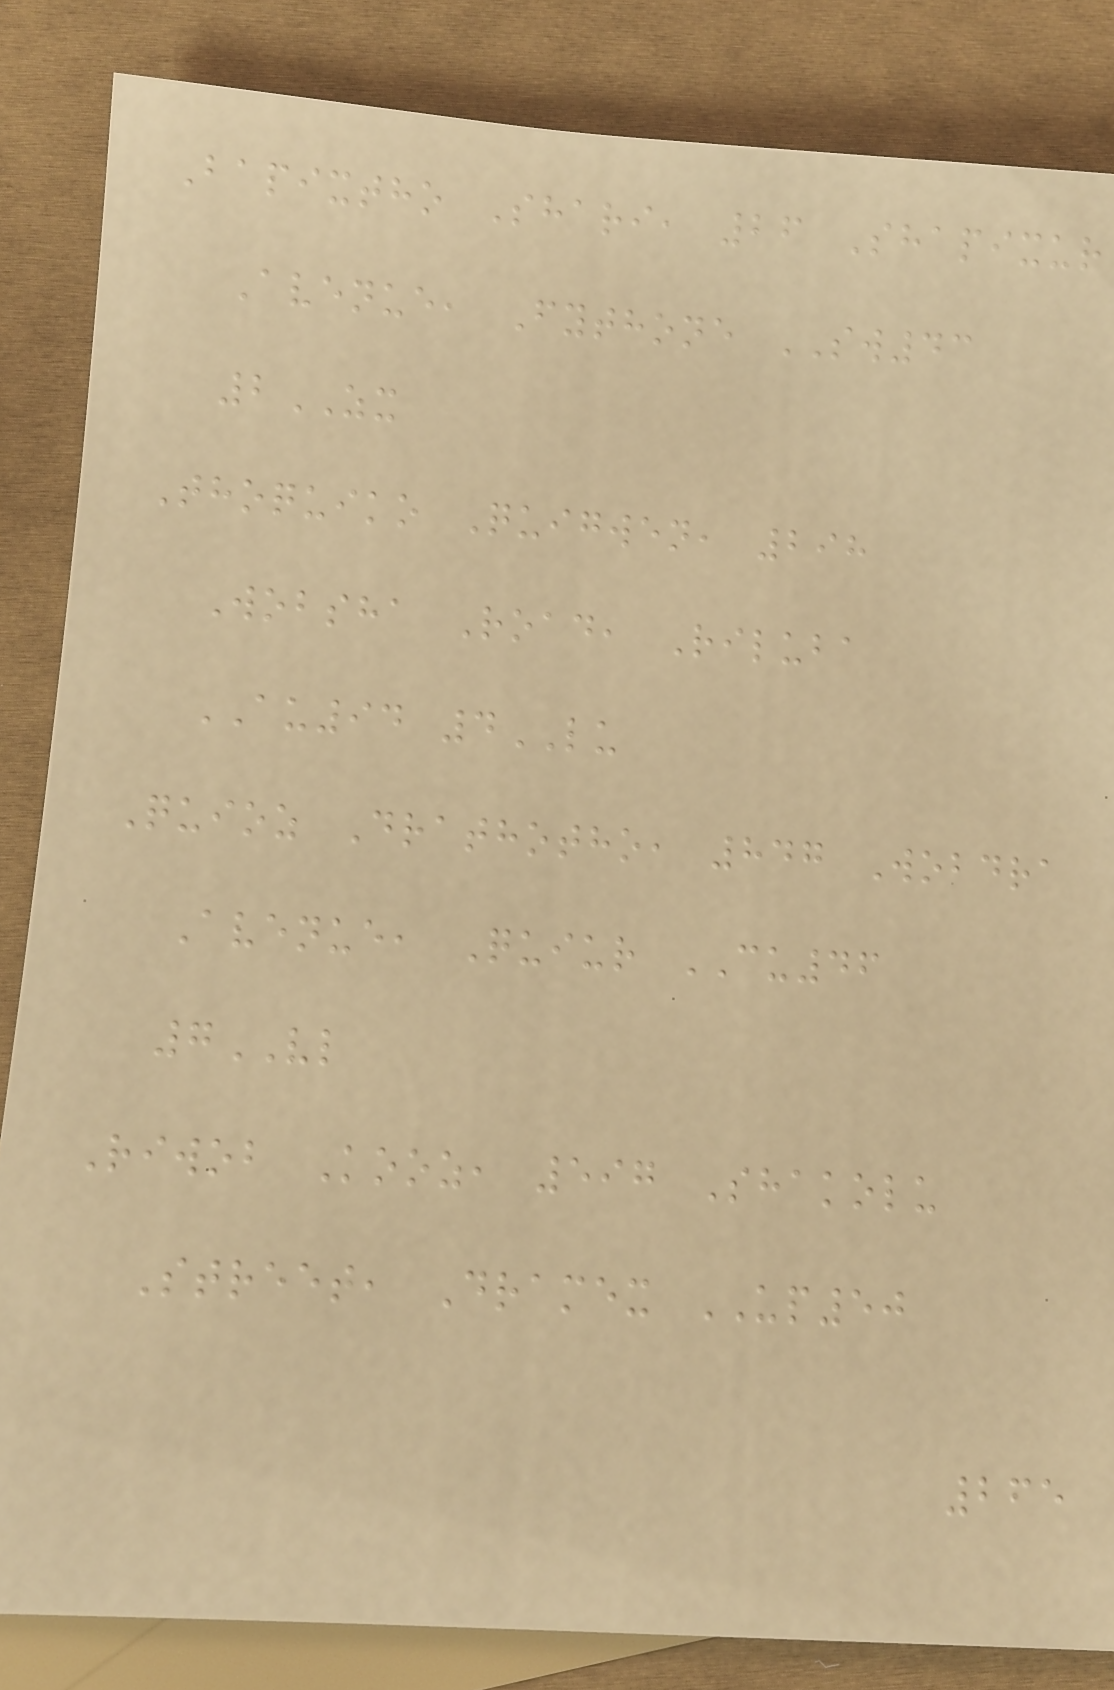Bapixtho Shari, 26 Shapixur
Avenue, Fythone SW43
2ZX
Thoquiko Quigwen, 298
Wobsha Road, Riluba
AU94 4LU
Quioz Drathotho, 847 Wobdra
Avenue, Quiur CU46
7VL
Riwob Kooz, 597 Shakolu
Street, Dramex UP50
265
